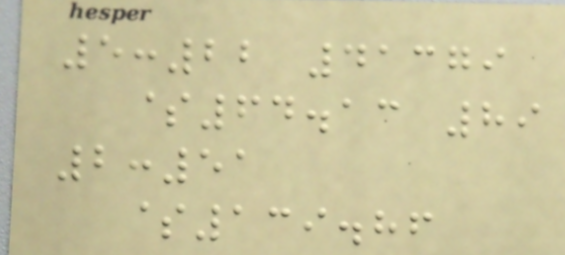5:22 41379
$64.13 89
2:51
$139.86
